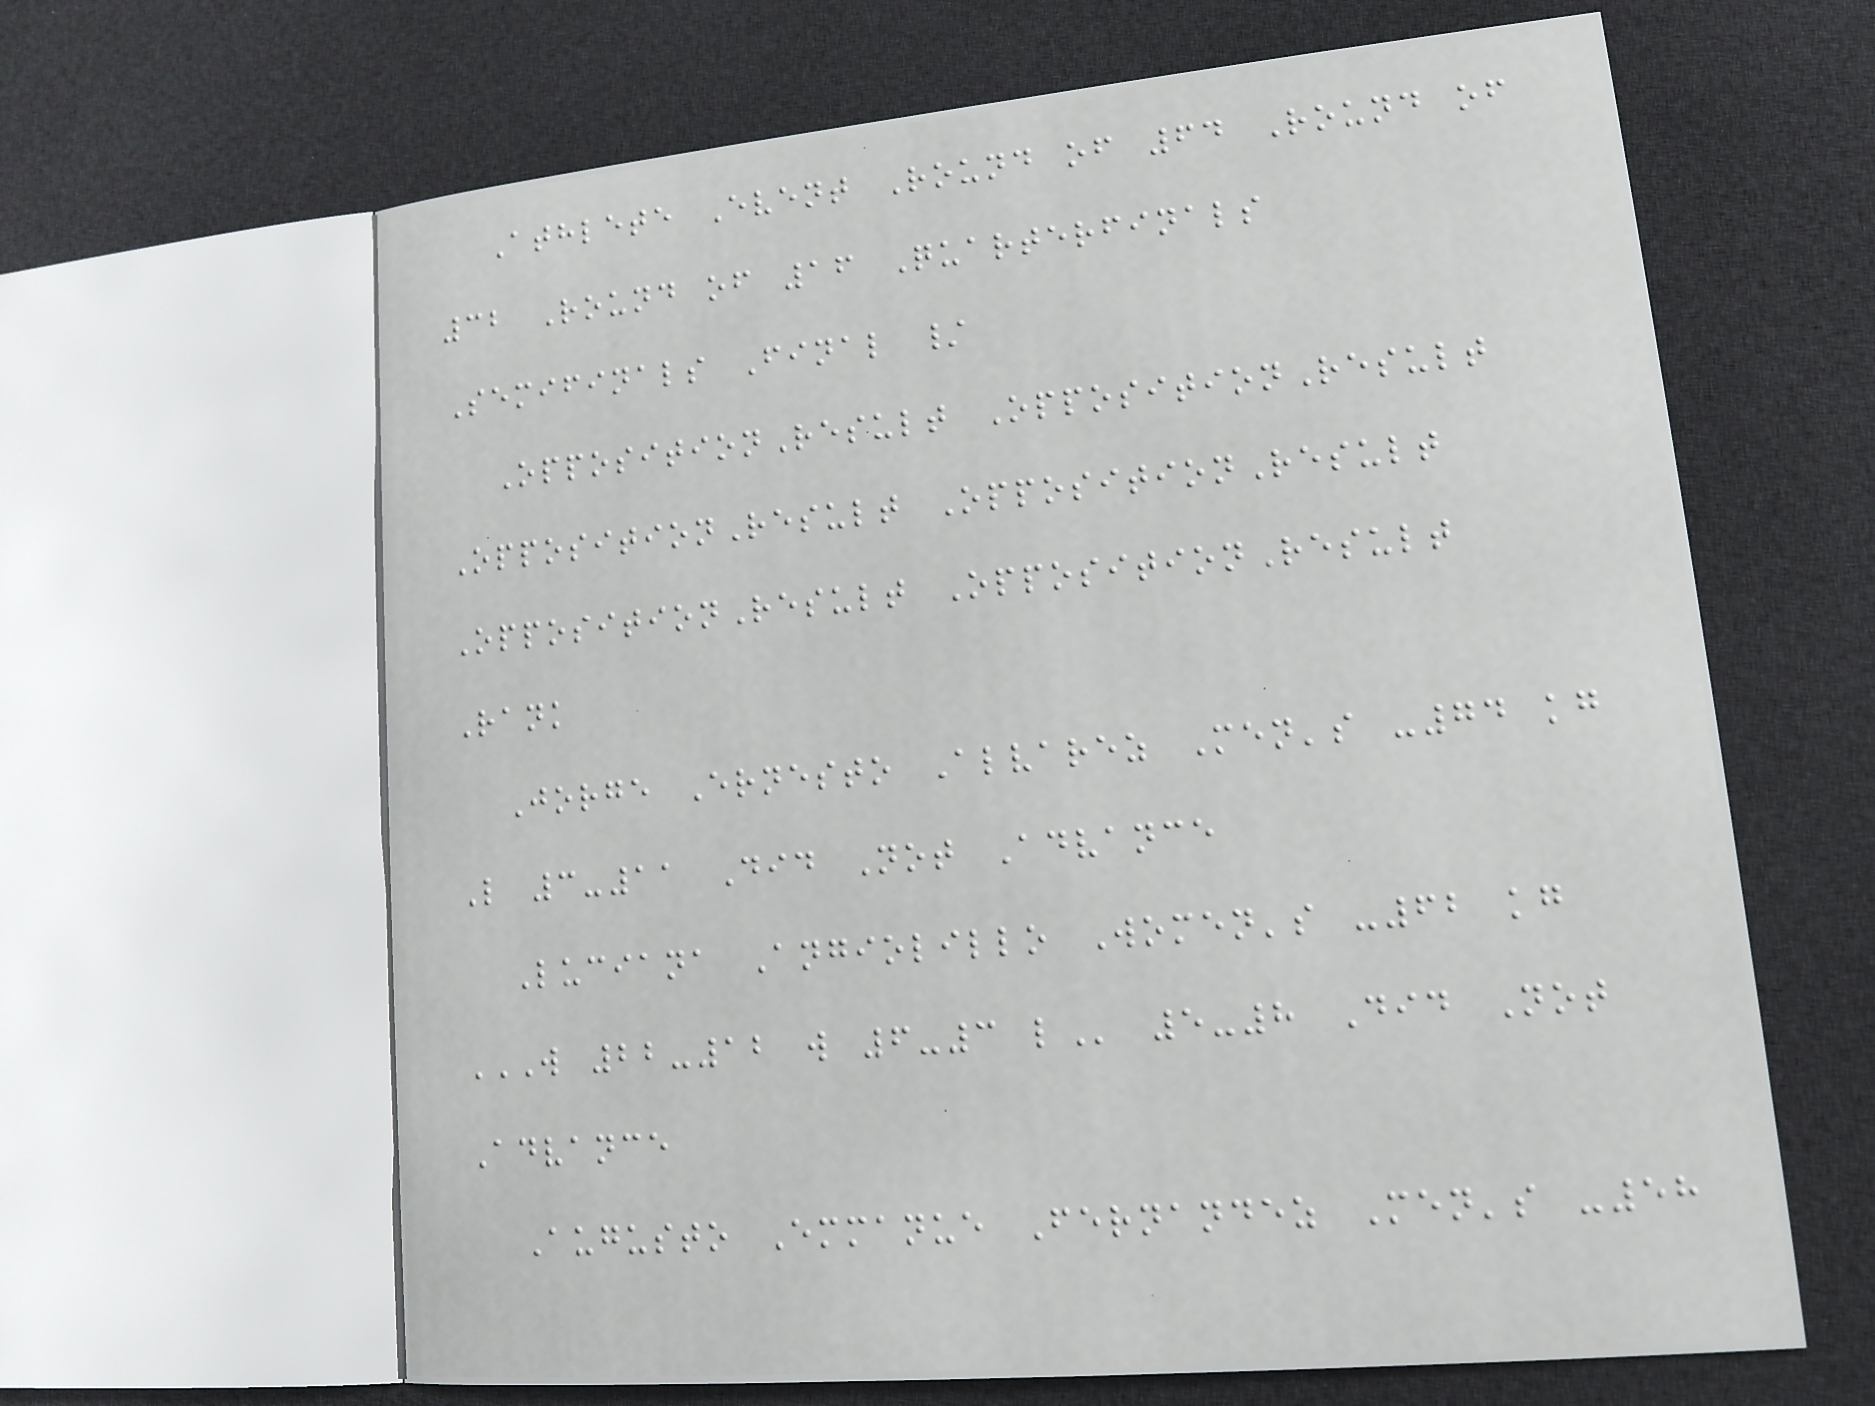Athlete Event Round of 64 Round of
32 Round of 16 Quarterfinals
Semifinals Final /
OppositionResult OppositionResult
OppositionResult OppositionResult
OppositionResult OppositionResult
Rank
Jorge Ernesto Alvarez Men's -74 kg
L 3-11 Did Not Advance
Luciana Angiolillo Women's -62 kg
W 22-12 W 6-3 L 5-8 Did Not
Advance
Augusto Emmanue Fernandez Men's -58
